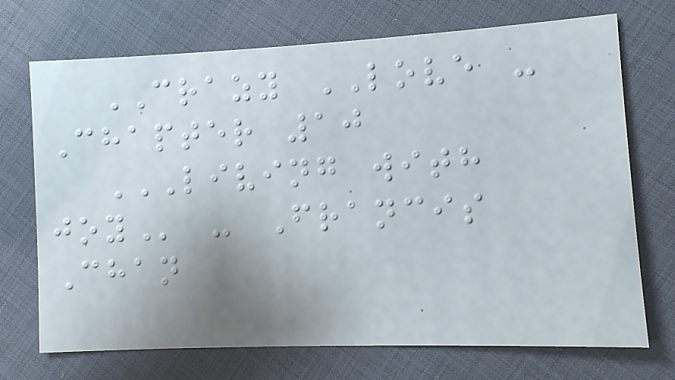CRAZY LOVE -
Chapter 10
LIVING WITH
JOY - Francis
Chan
